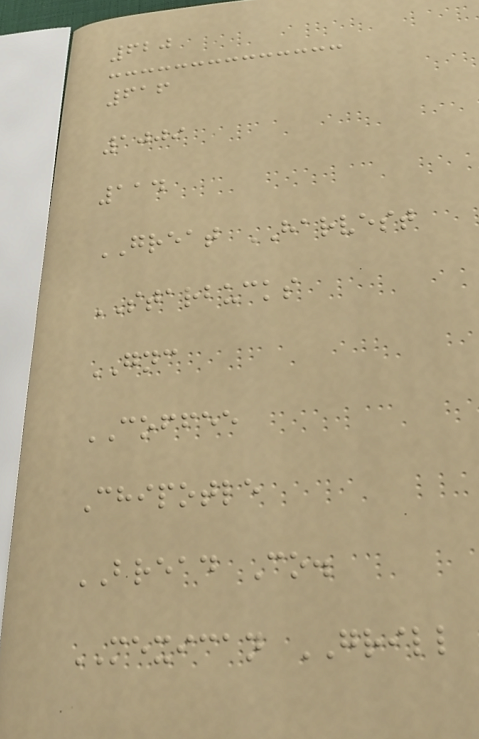620
616
1009
114
GREAT HARVEST
STARBUCKS
GNC
COFFEE
Chipotle
BREAD Co.
MEXICAN GRILL
